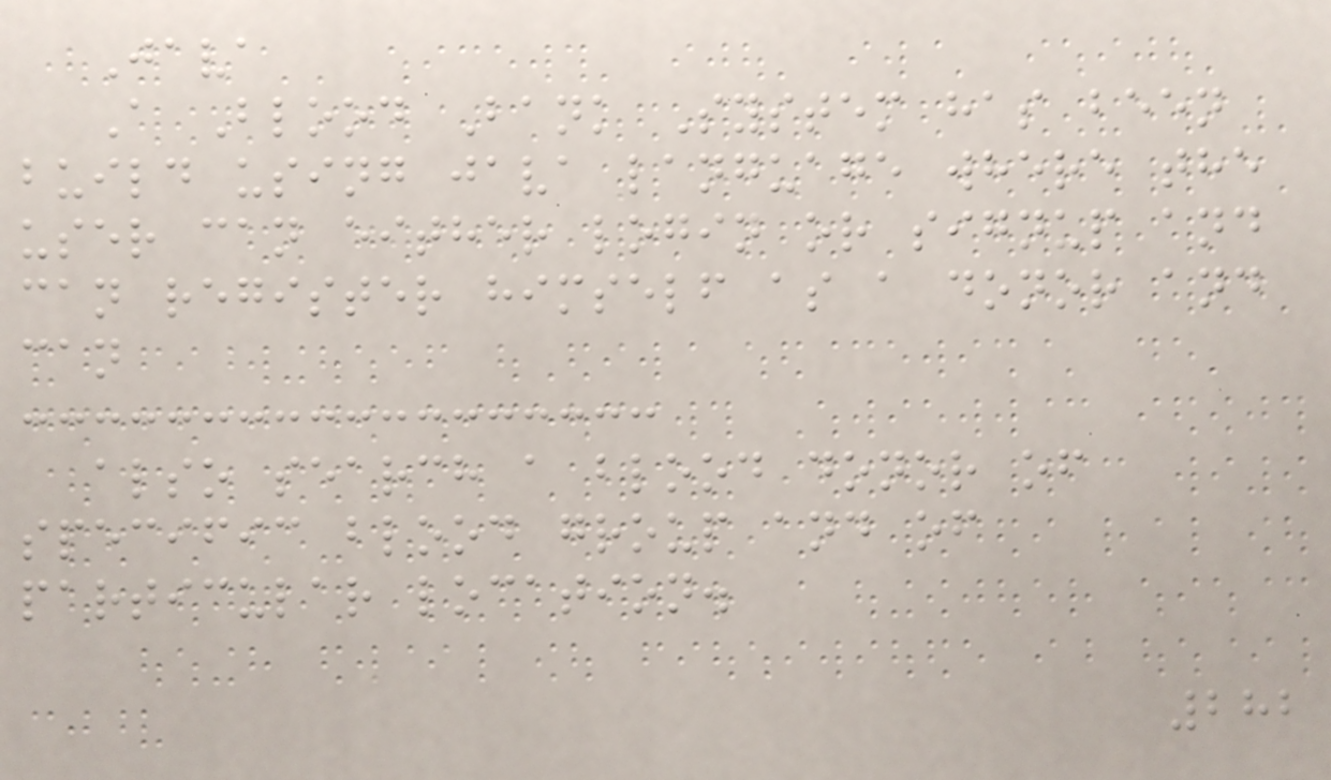Java
A Blood Bank System has been
build using java language where the
user can either login or signup and
can register himself as a donor and
can
also search a blood donor of
specific blood group and of
particular location.
282
